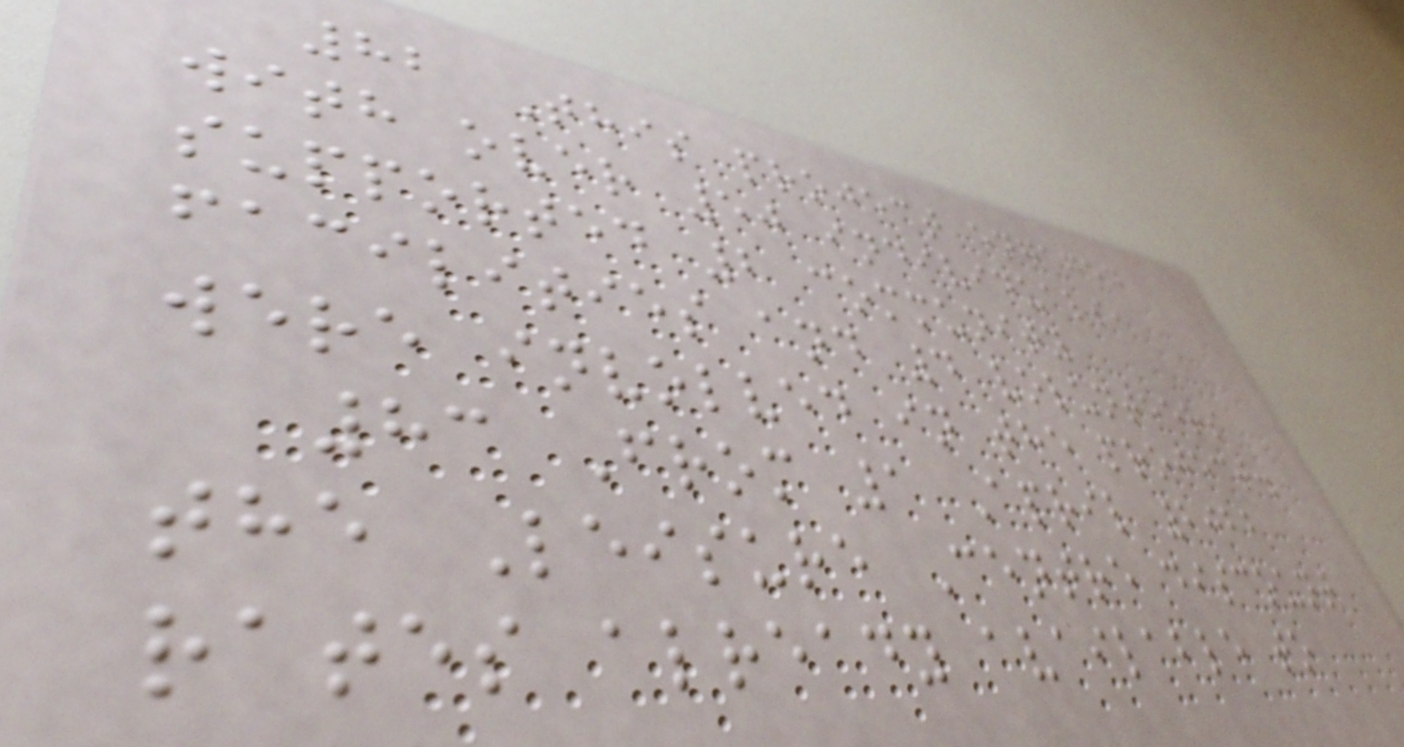82 This project engaged
with over 50 individuals,
supported 2 community
facilities and 4 volunteers
were involved in the project.
83 From 1 April 2022
the Leisure Centre discount
rates already available to
